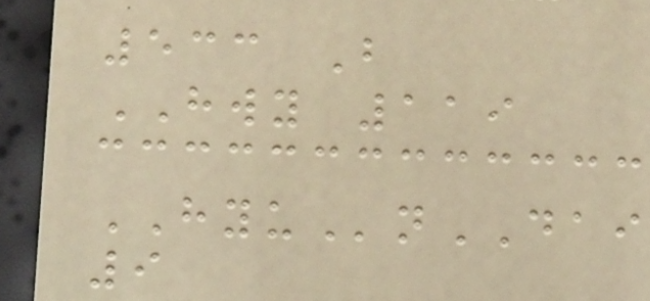533 B
HWY 119
HYUnDAI
9
